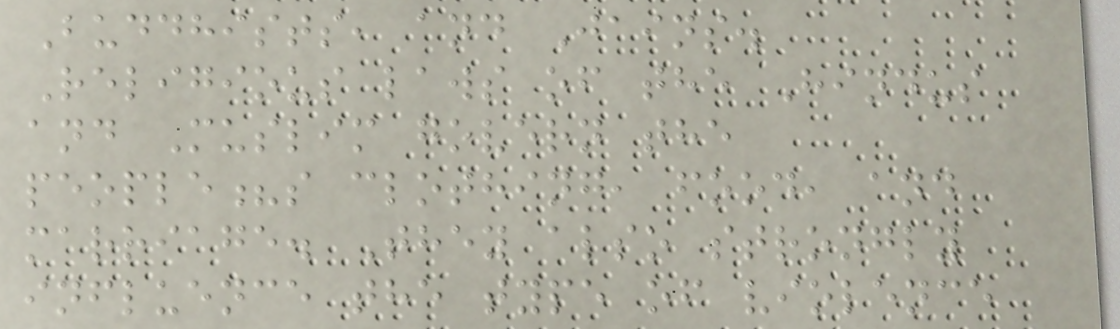Buddhists, and Jains.
Religious laws of the Hindus
and Muslim govern the
people?s clothing, food, and
marriage. They also strongly
influence the type of violence
